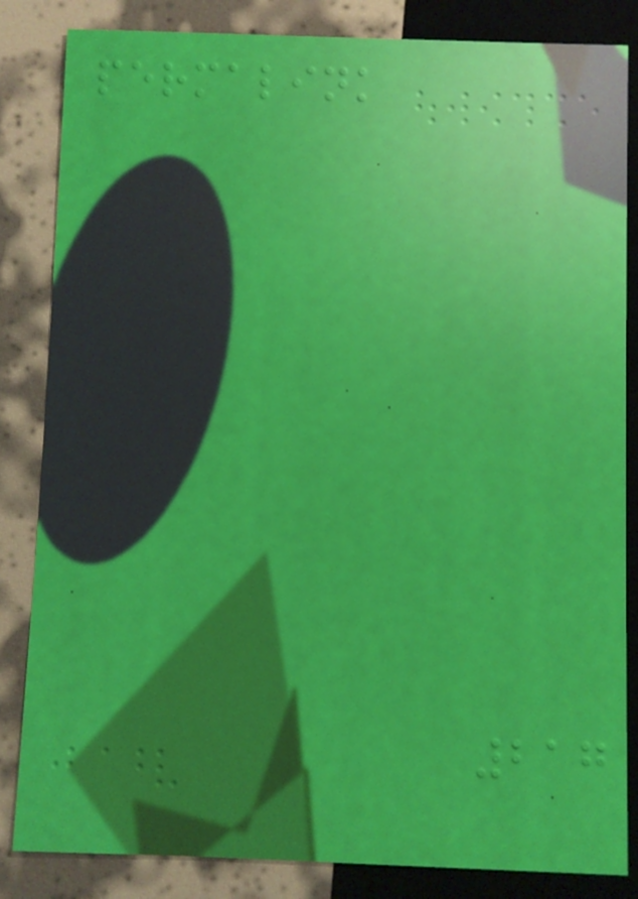permalink
217
